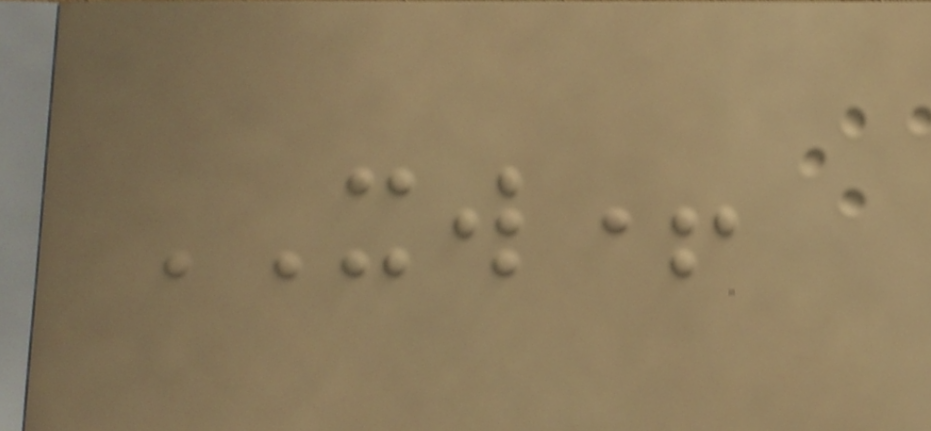XW+
